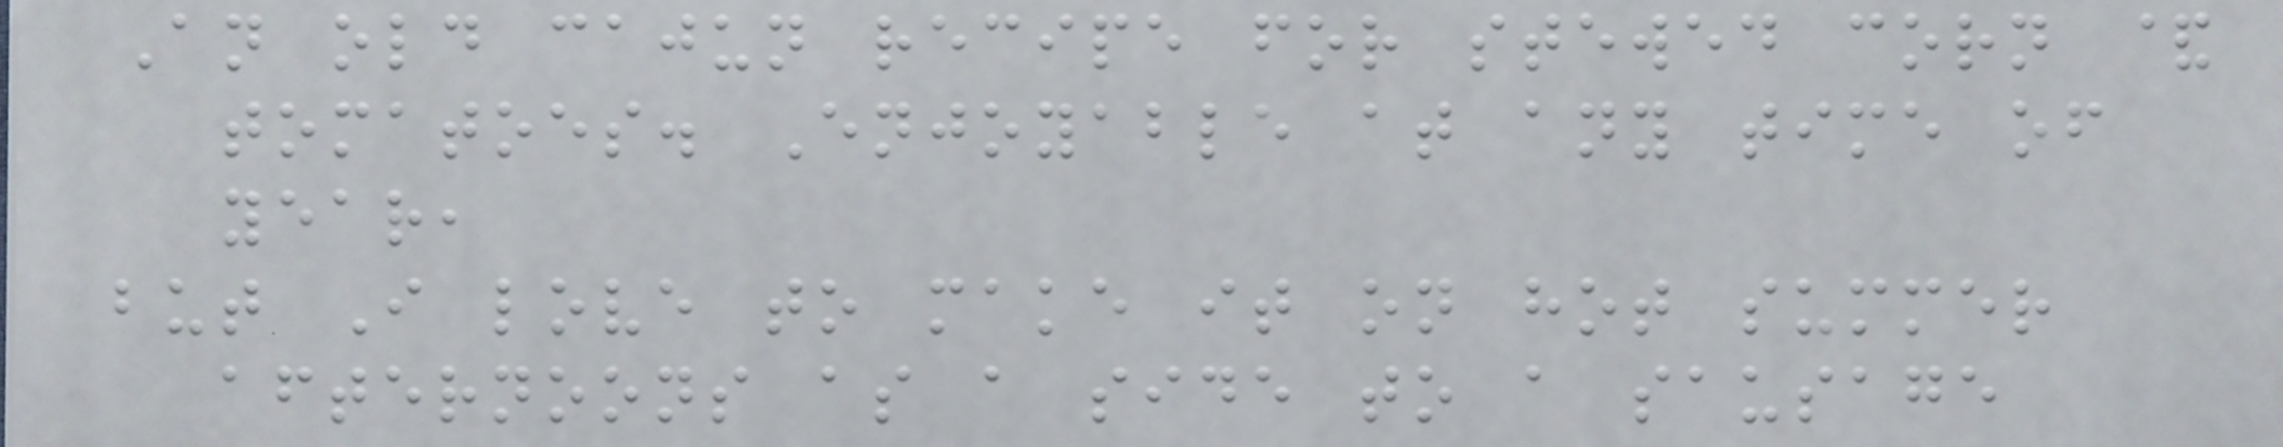An old cajun recipe for stewed corn &
tomatoes. Enjoyable at any time of
year,
but I love to make it on hot summer
afternoons as a side to a sausage
